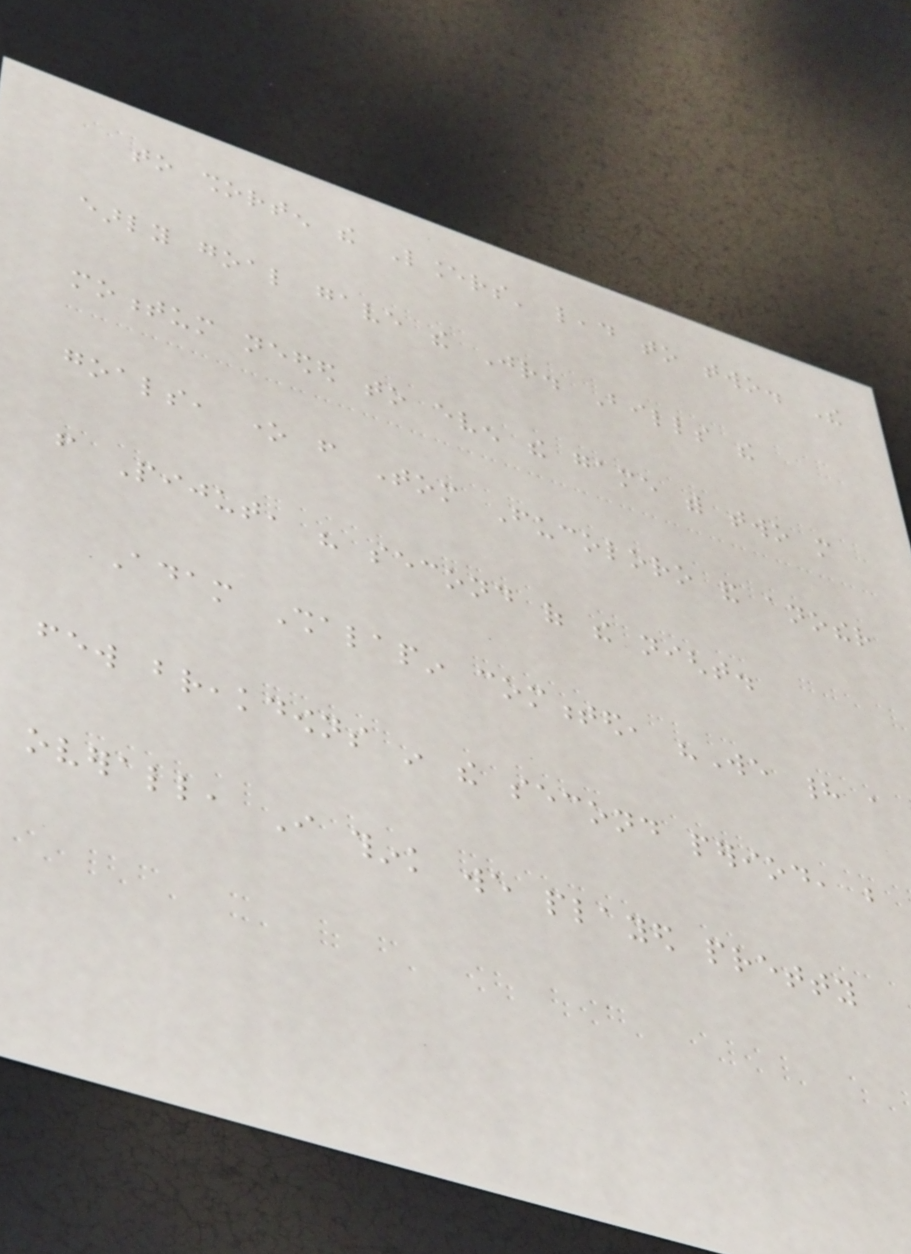to shorten the Lancers' lead to two. The
early goal gave the Jr. Bills the
momentum needed to even the game with two more
goals, one from Tom Fucoloro and another
from Pijut, his second of the night.
Adam Shalapin commented, "We had a
few breakdowns in the second period, but
overall, I think we played pretty
